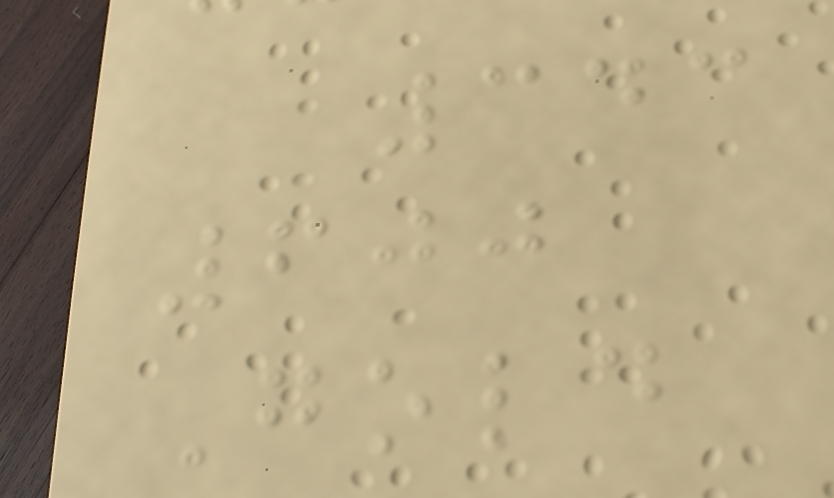343
600
Gold
